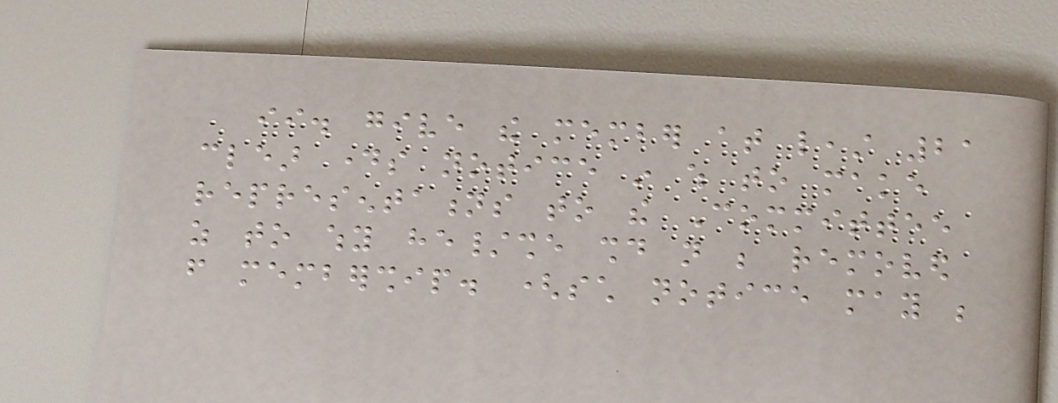ii. give the member at least 21
clear days notice in which to make
representations to the Committee
as to why he/she should not be removed
from membership. (such notice may be
